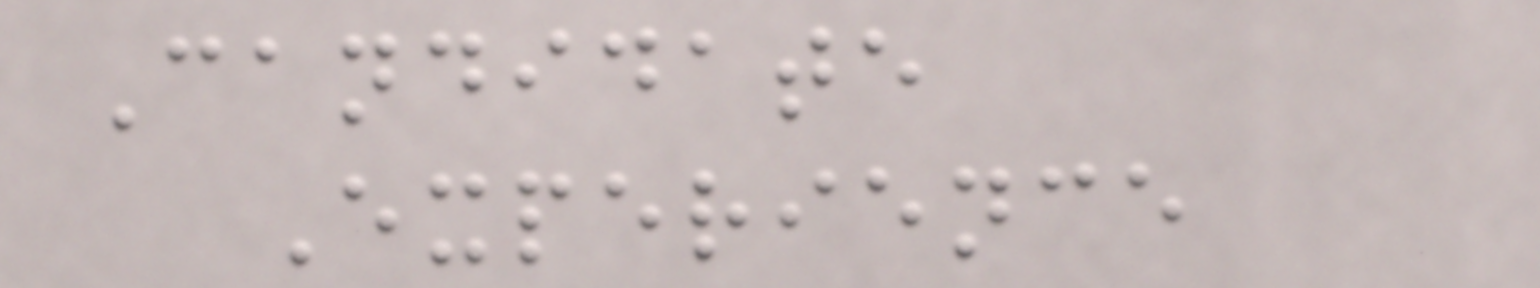Candidate
Experience
